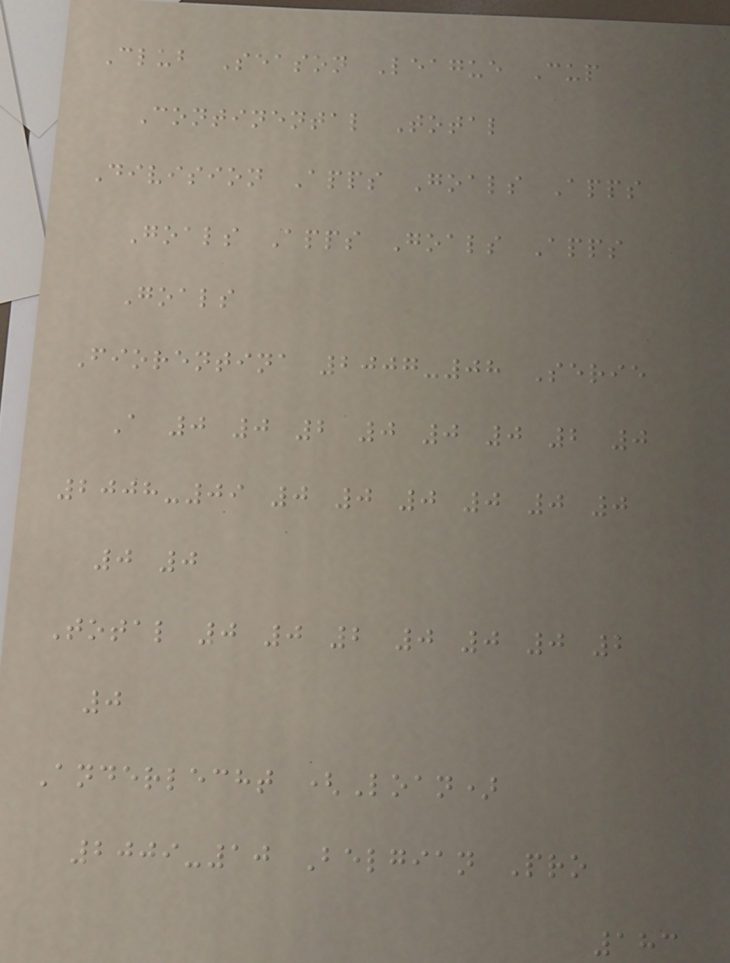Club Season League Cup
Continental Total
Division Apps Goals Apps
Goals Apps Goals Apps
Goals
Fiorentina 2007-08 Serie
A 0 0 2 0 0 0 2 0
2008-09 0 0 0 0 0 0
0 0
Total 0 0 2 0 0 0 2
0
Anderlecht (Loan)
2009-10 Belgian Pro
183
